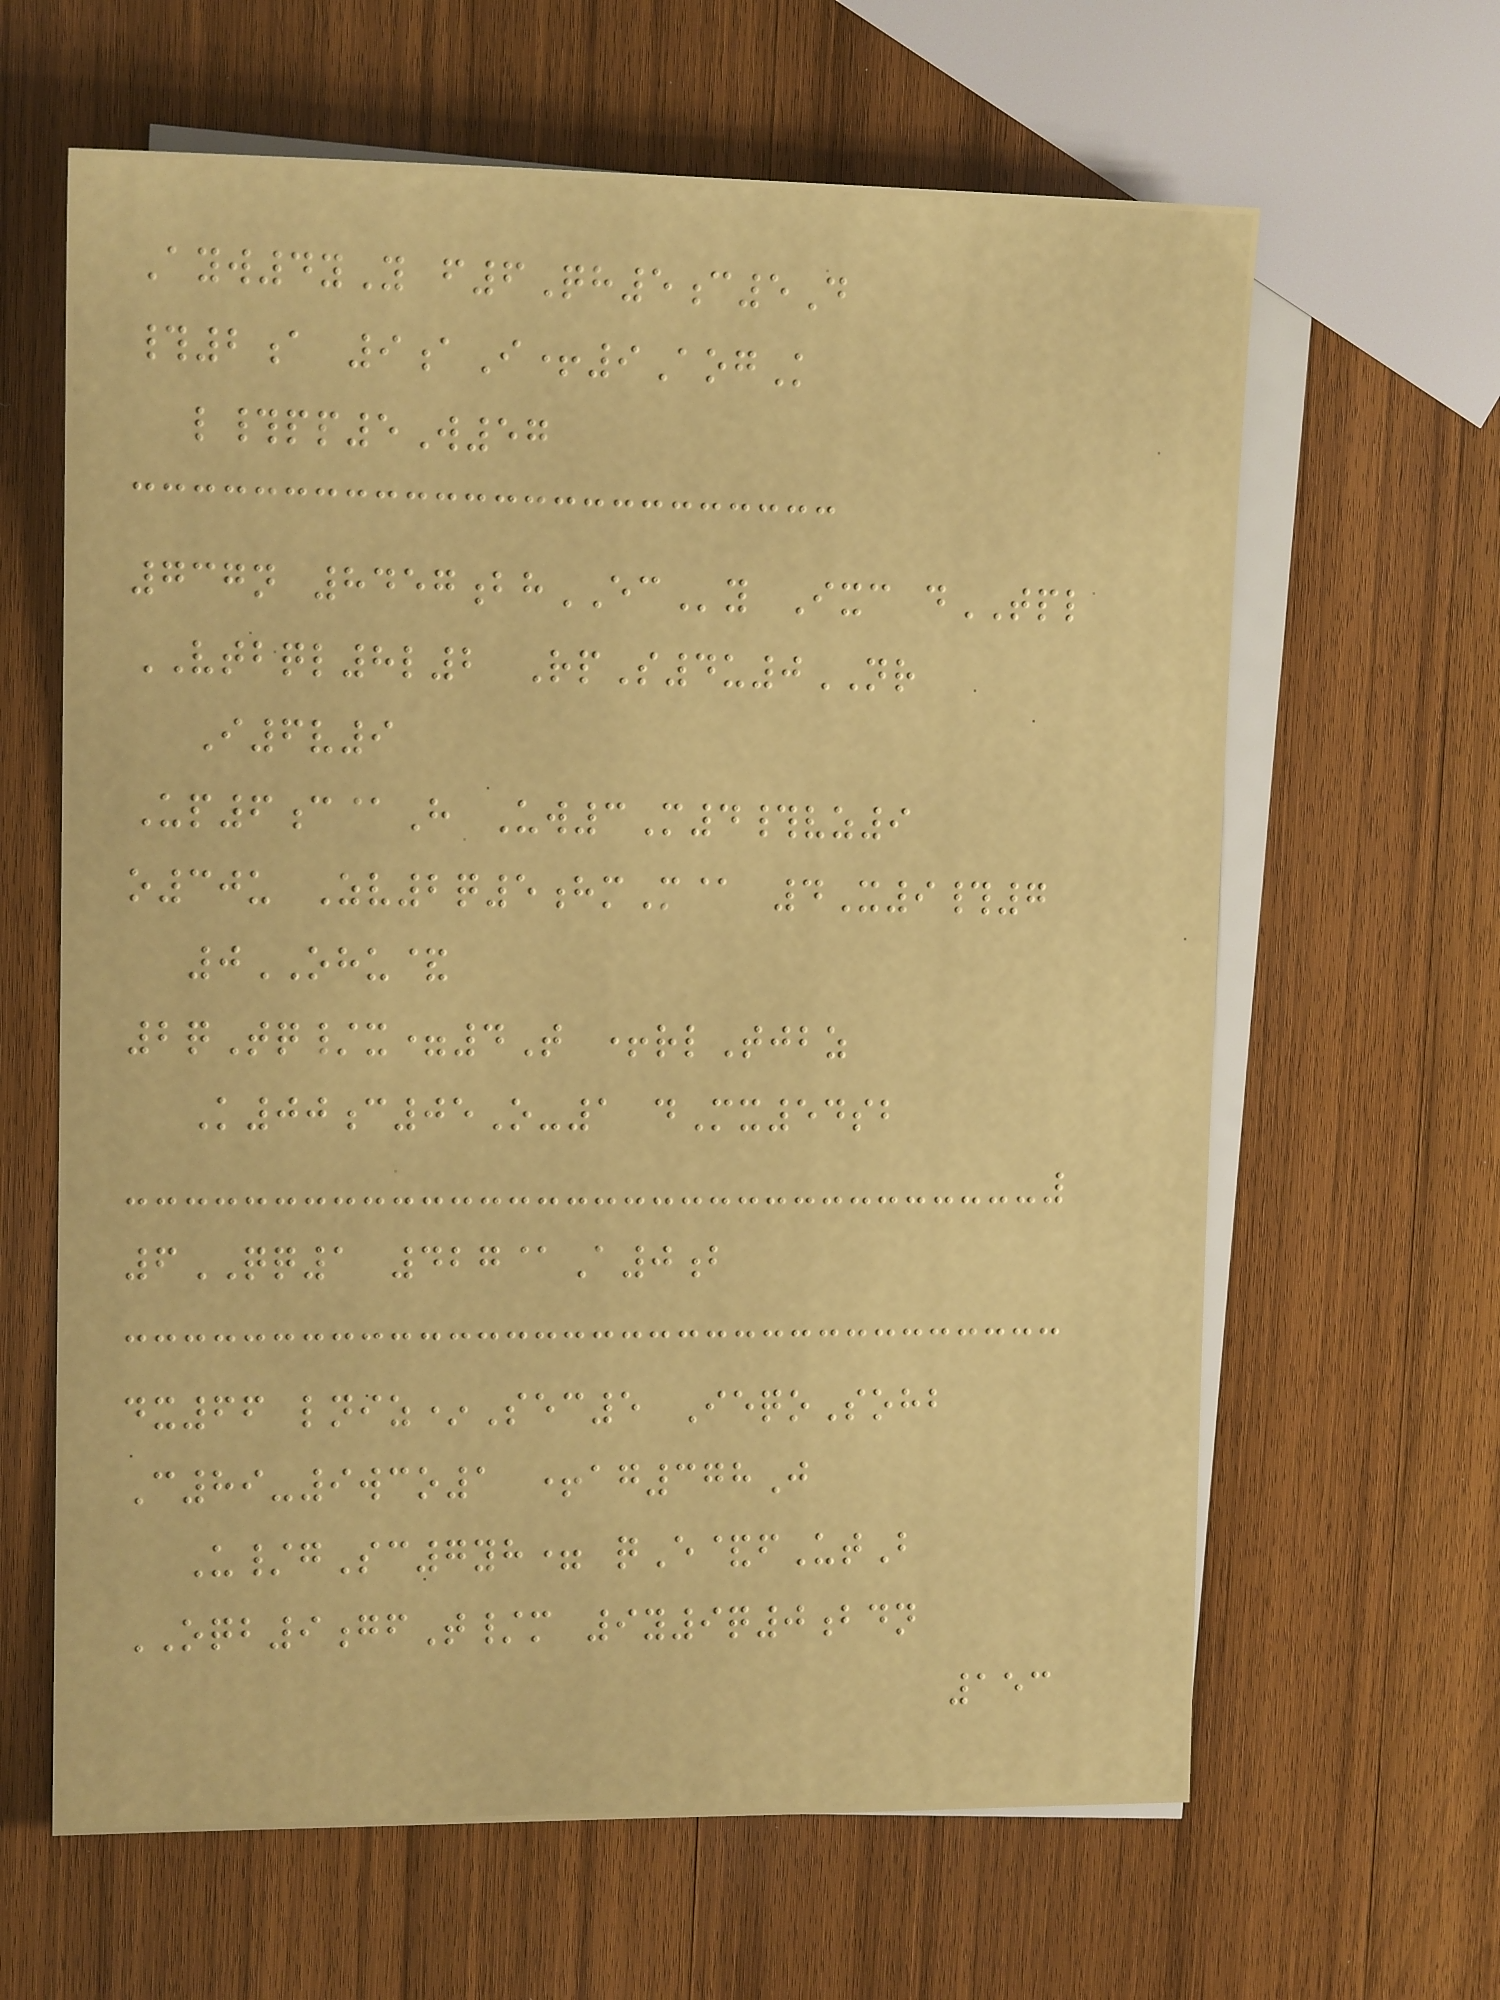Ayw4yY f6Qh5c5D
#2a 9aI+9AogK
l#pp5W57
737n 8457bhECy Ixc dTPL
VTBQL8l2 RpS4u0NR
I6v9
Up6c@H Uw3M4#vz9
o30u Zv2q5hmM@ 4X9#7
0OHU&
2qTq/x=4T +rlTjbz
K00c05O-1 dMx54sb
6QQ1 427@A0b
dx66 lniz*Sec5 IeqoSohb
C89-9wco1 +ag378J
U/gSc7yh= qE&fUtB
OQB9gfT/m 9y9q0bdn
153
